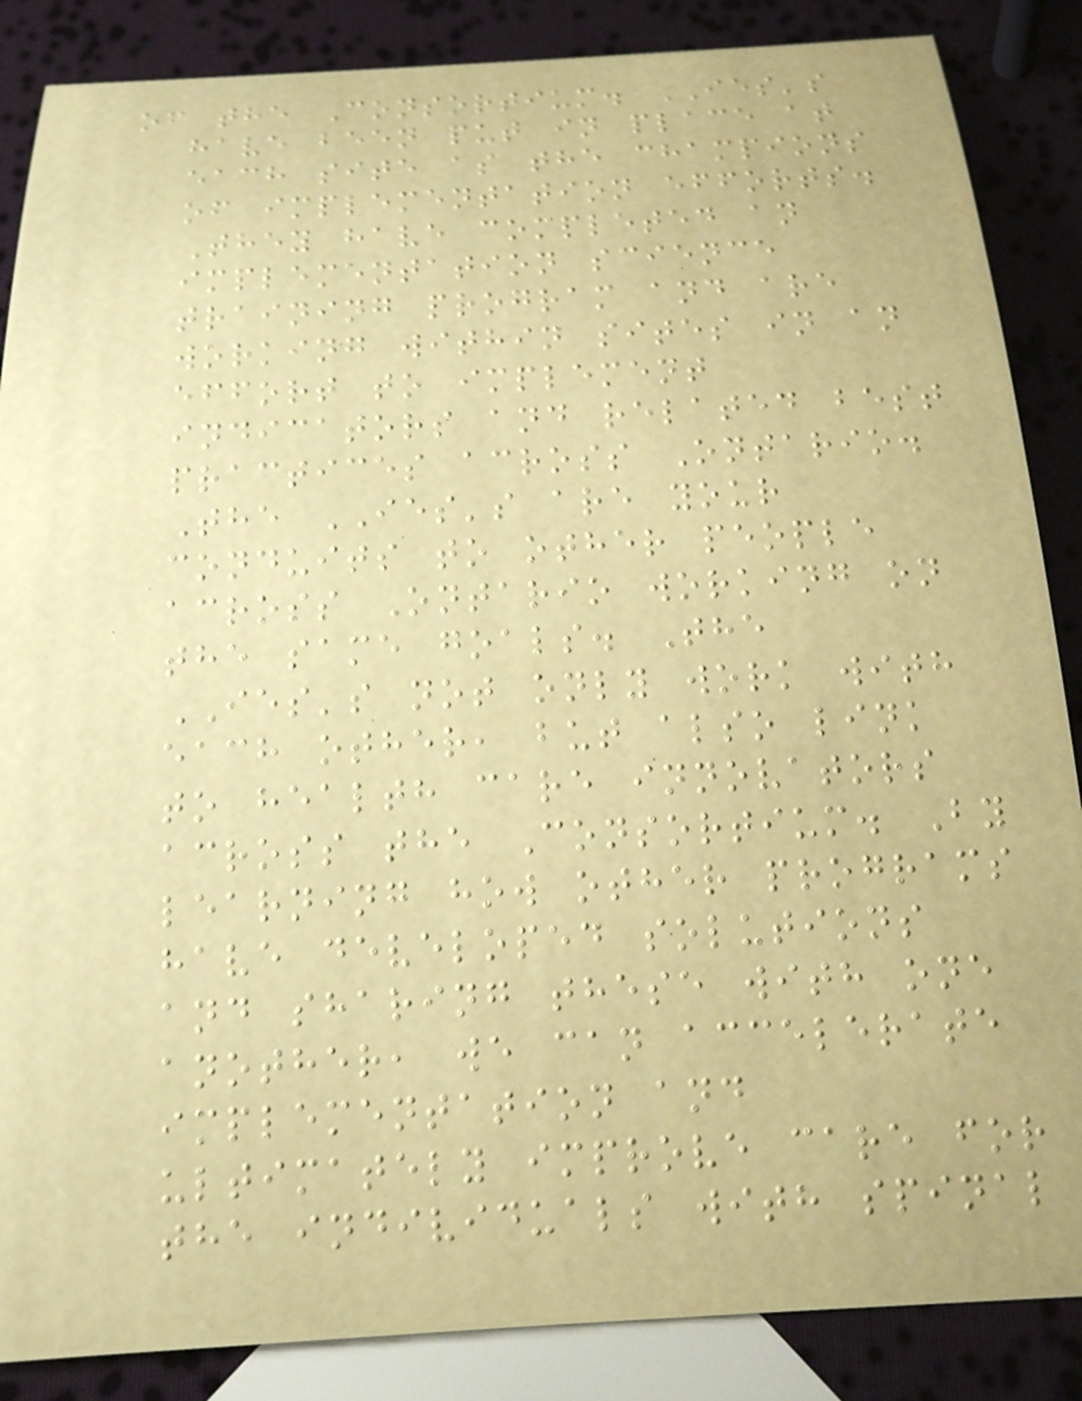of the Consortium. IES's
have been put in place at
each site as the champions
of implementation efforts.
They have completed an
implementation science
training program and are
working within sites in an
effort to implement
indicators and related best
practices across Ontario.
The IES's are your
conduits to other people
across Ontario working on
the same goals. The
IES's not only work with
each other, but also link
to health care innovators
across the Consortium. By
learning how other programs
have developed solutions
and sharing these with one
another, we can accelerate
implementation and
ultimately improve care for
the individuals with spinal
